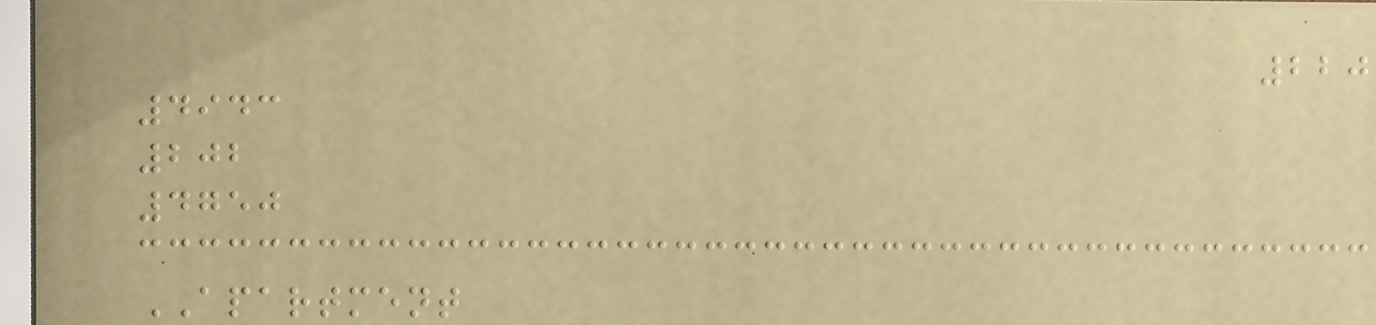220
4943
202
4750
APARTMENT
